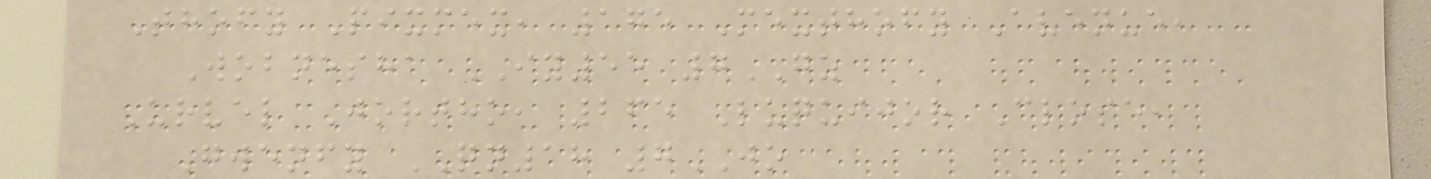Thofy Pixmex, 175 Mexthofy Avenue,
Wobnesha IY55 7GZ
Urvel Jortho, 265 Luquijor Close,
Gwenfy QN18 7JO
